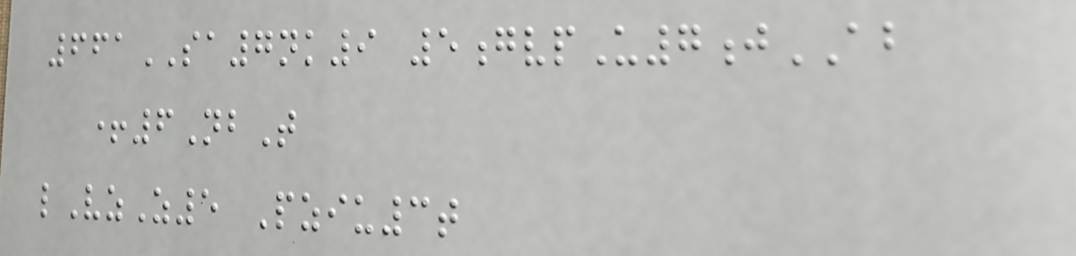661SA7nk9 5gvpU7jAB
+6NbT
lVzZ5 Pziu3t
